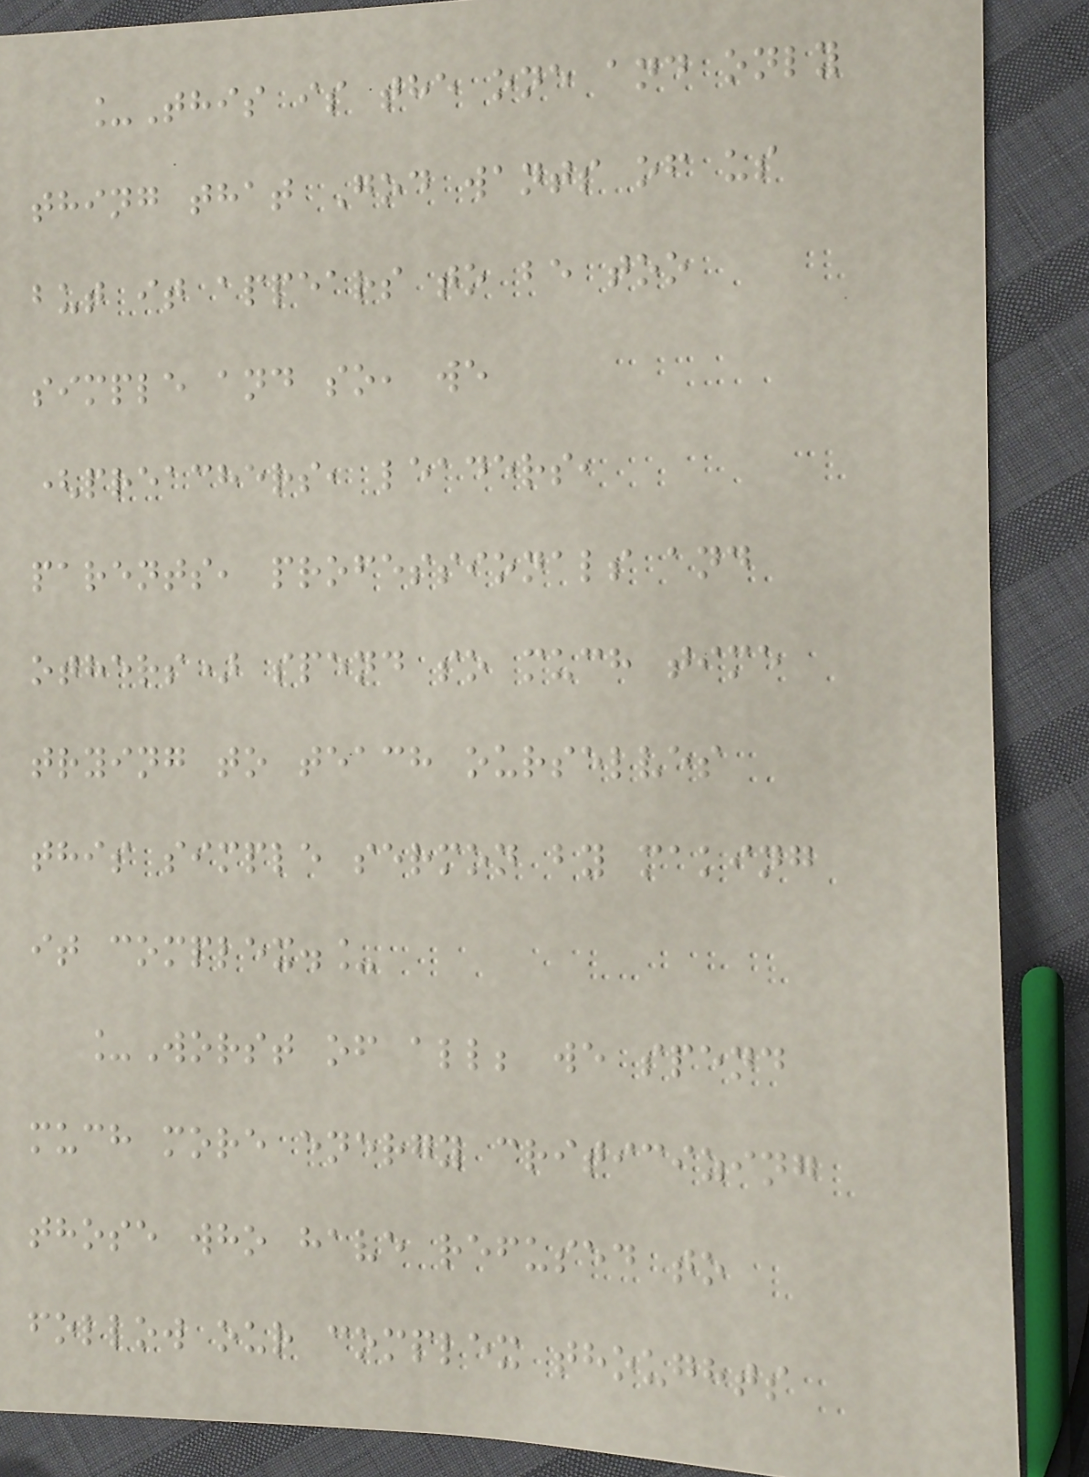_This is the one and only
thing that God wants of us
but it appears to be too
simple and so, we
(preachers, leaders,
parents, professionals and
others) spend so much time
trying to teach ourselves
this simple sermon by making
it complex._
_Worst of all; we spend
much more energy criticizing
those who have refused to
follow our complex thoughts
